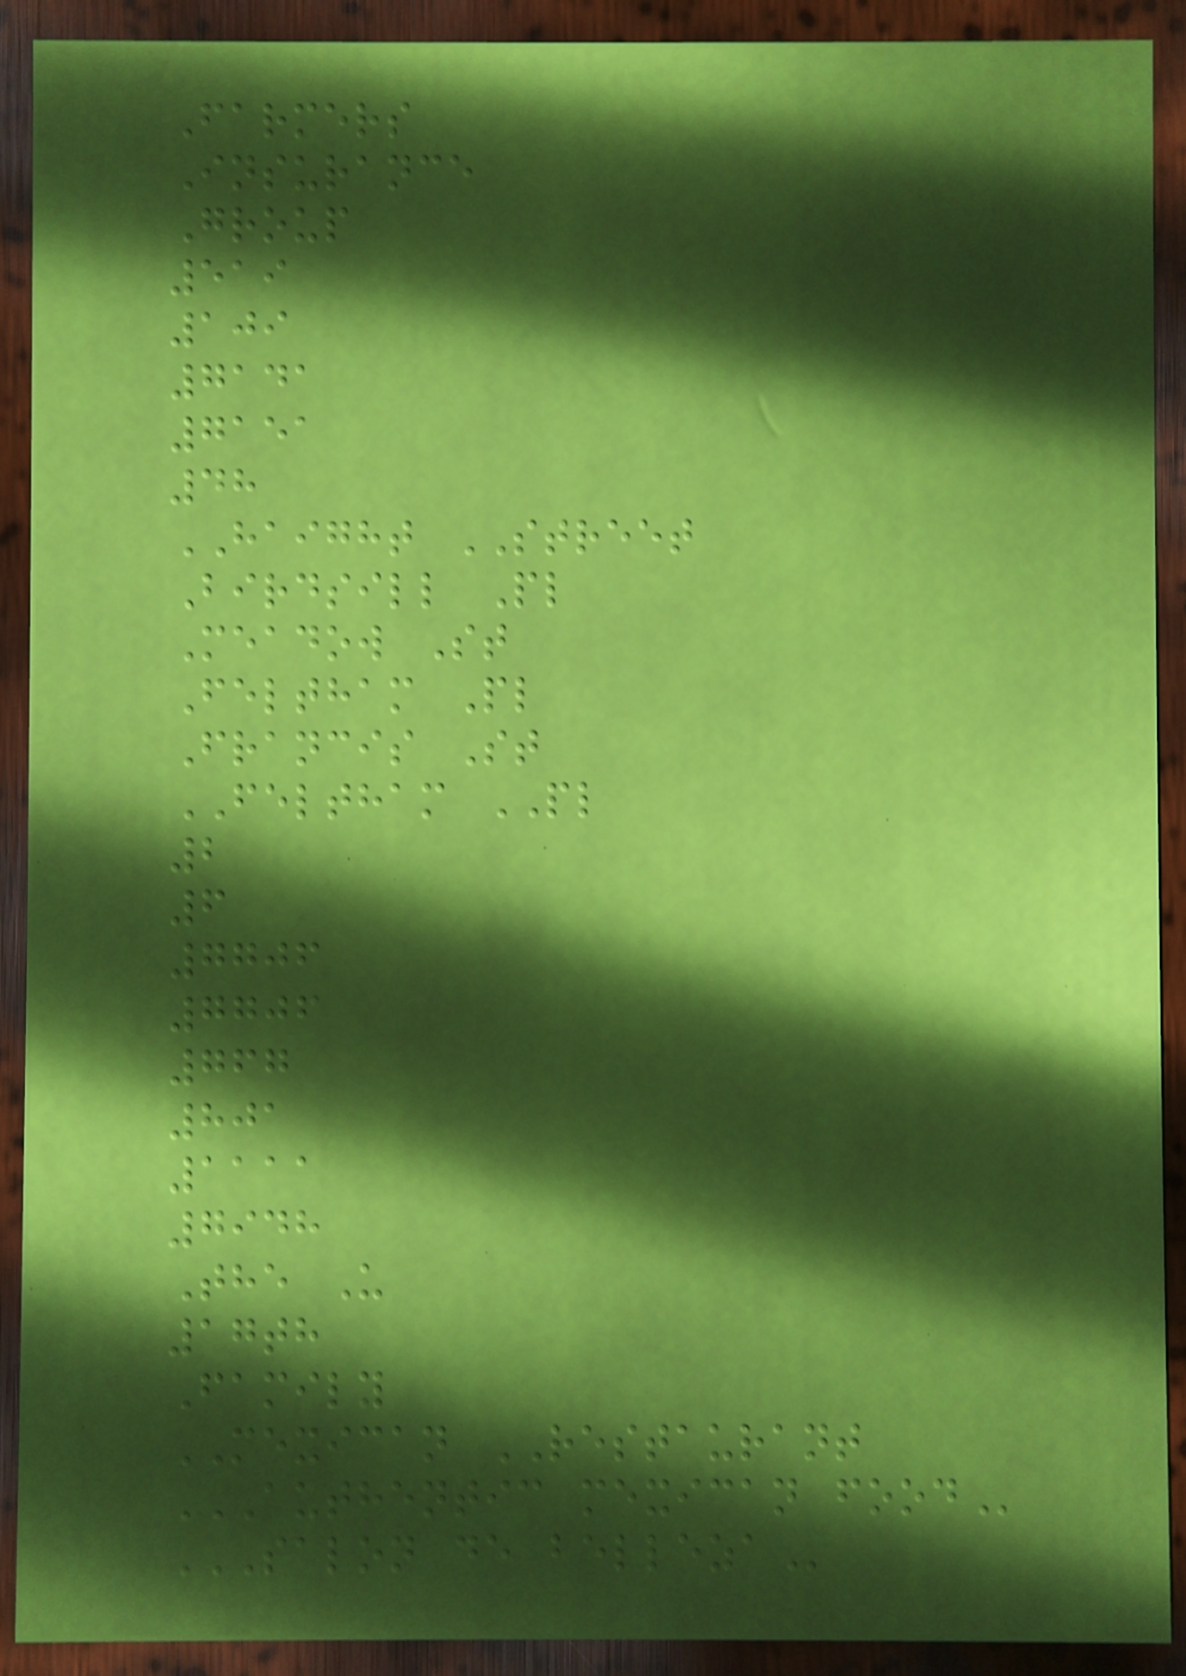Farmers
Insurance
Group
519
109
7141
7151
48
HAIGHT STREET
Birdsill Pl
Meadow St
Feltham Pl
Francis St
FELTHAM PL
2
6
7706
7706
767
801
1111
7948
The U
17th
Family
MEXICAN RESTAURANT
AUTHENTIC MEXICAN FOOD
SALON DE BELLEZA
